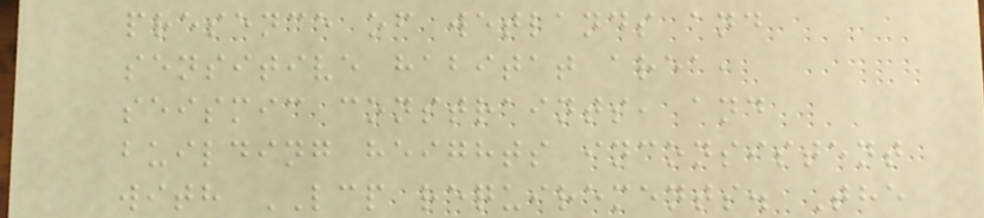presence of wetlands and
sensitive habitat area,
seismic constraints, and
building heights inconsistent
with LCP requirements. The
